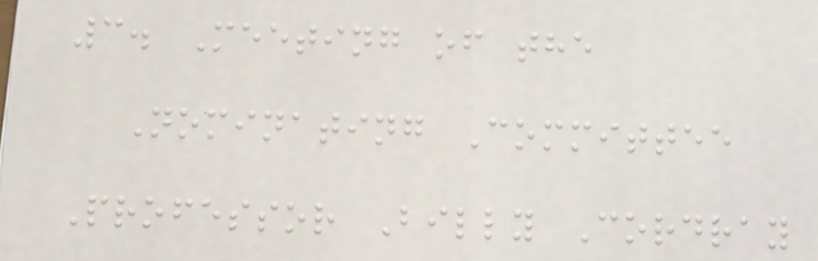3. Meeting of the
Nominating Committee
Professor Billy Cordray
